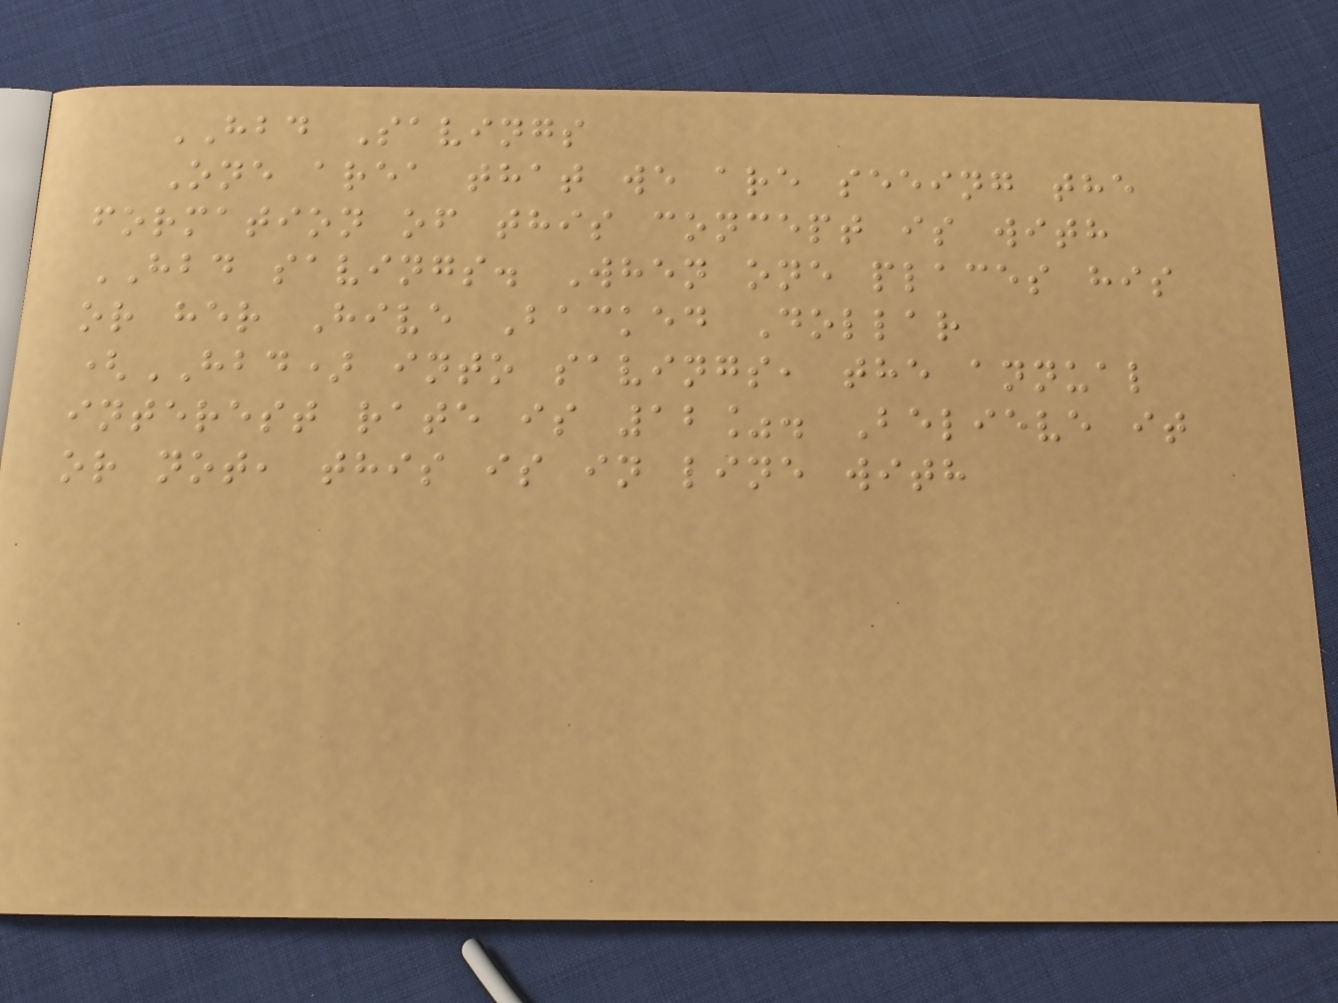HBD Savings
One area that we are seeing the
formation of this concept is with
HBD savings. When one places his
or her Hive Backed Dollar
(HBD) into savings, the annual
interest rate is 12%. Believe it
or not, this is in line with
